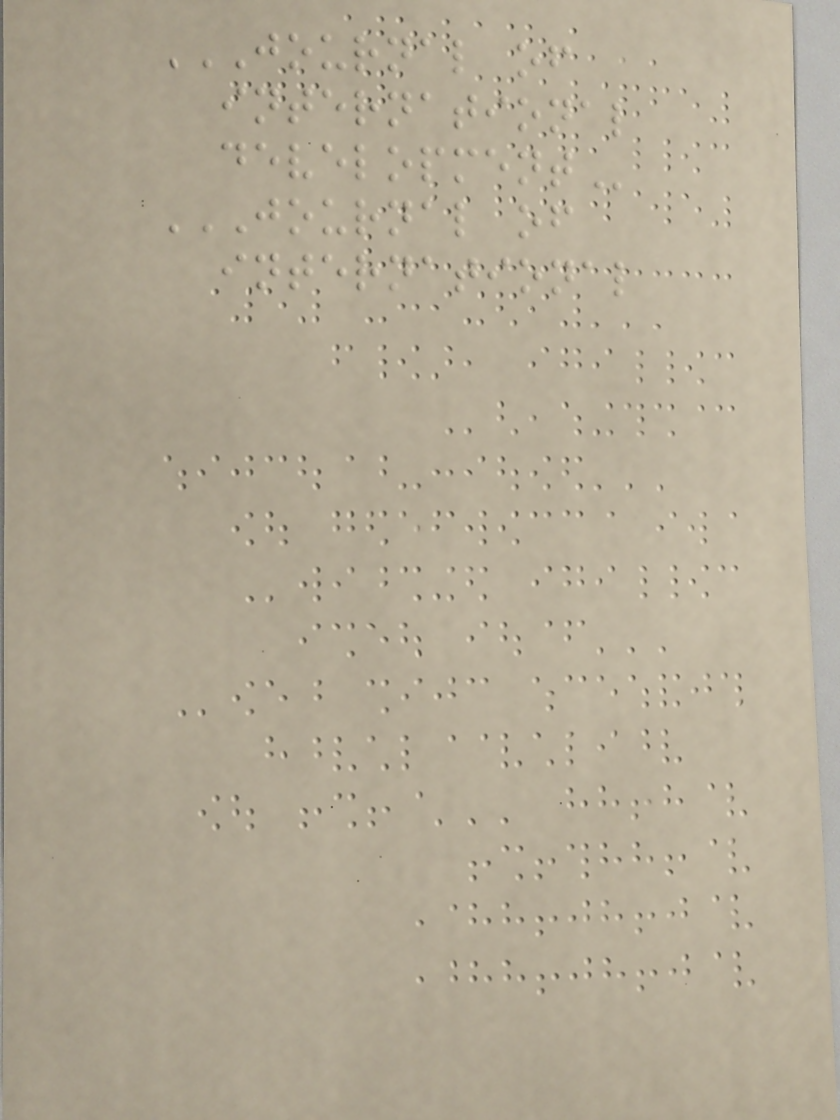JOURNAL OF
INTERNATIONAL
DEVELOPMENT
JOURNAL OF
INTERNATIONAL
